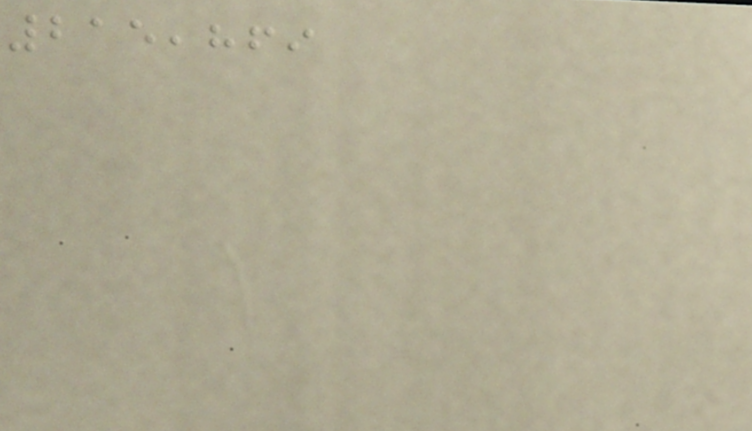215,869
